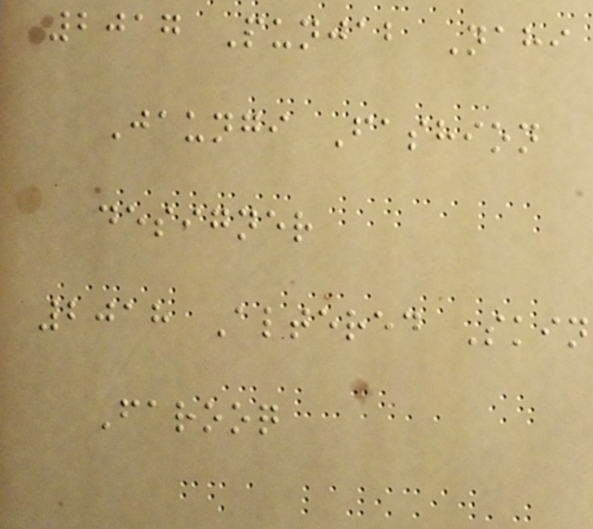2017 Punjab Nahi
Jaungi Fashion
designer
2018 Altered Skin
Farooq
